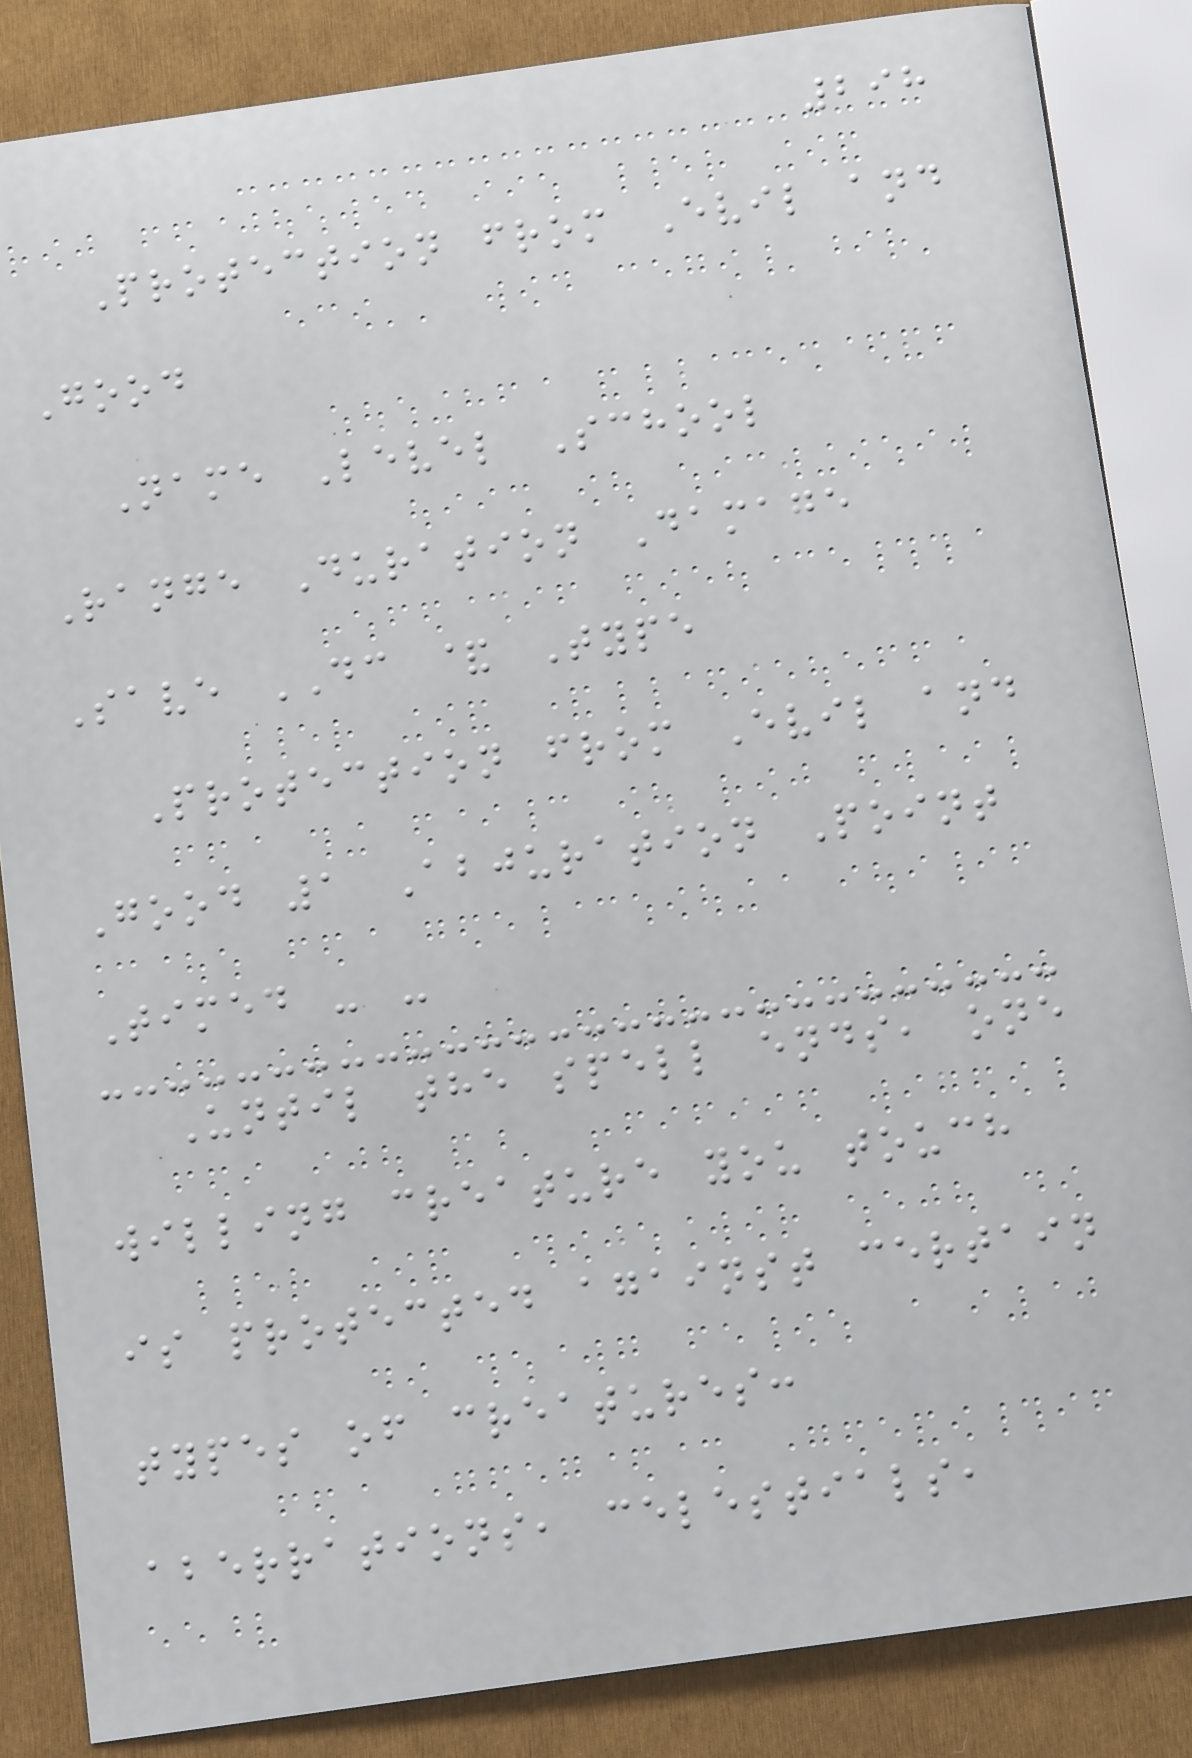298
Protection from Evil and
Good
Name Level School
Range Duration Damage
Save DC & Type
Protection from Evil and
Good 1 Abjuration Point
Timed - -
Until the spell ends, one
willing creature you touch
is protected against certain
types of creatures:
aberrations, celestials,
